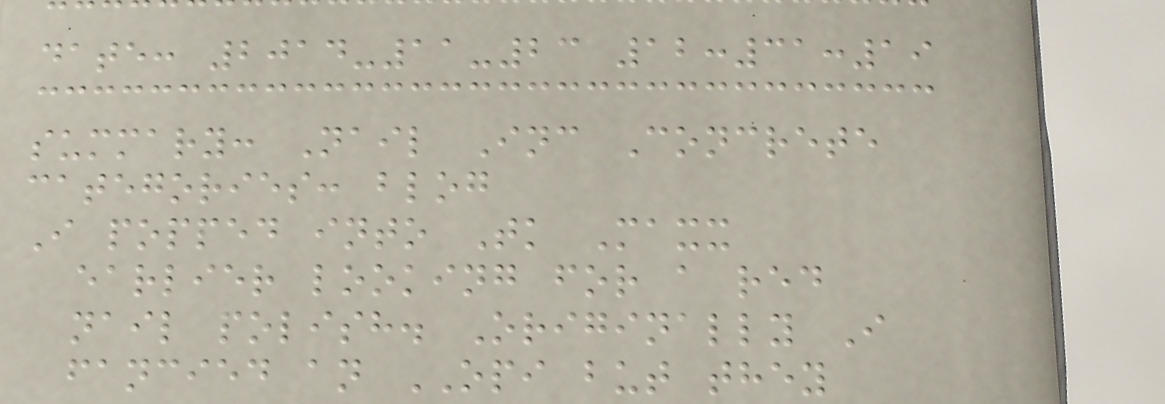date: 2014-11-23 12:31:19
summary: Nail Inc Concrete
categories: blog
I popped into Tk Maxx
earlier looking for a red
nail polish. Originally I
fancied an OPI but they
